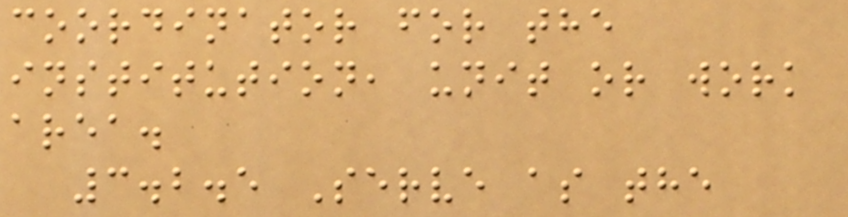coordinator for the
institution, unit or work
area.
3.2.5 Serve as the
